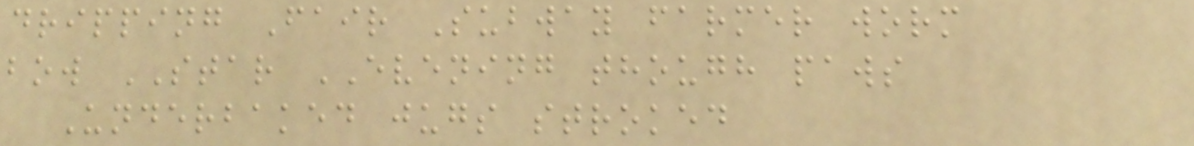dripping Fair Subway farmer worm
bow STAR EVENING though paws
Underbaked jugs stroked
